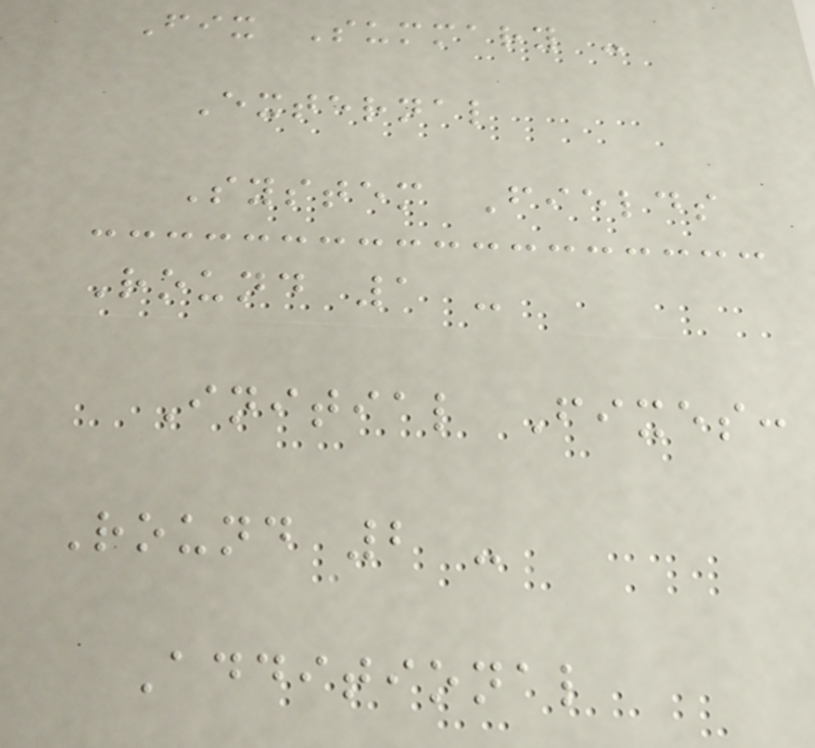Fix Summary -
External
System Fields
Round 1 -
Initial Fixes:
Round 2 -
Additional
